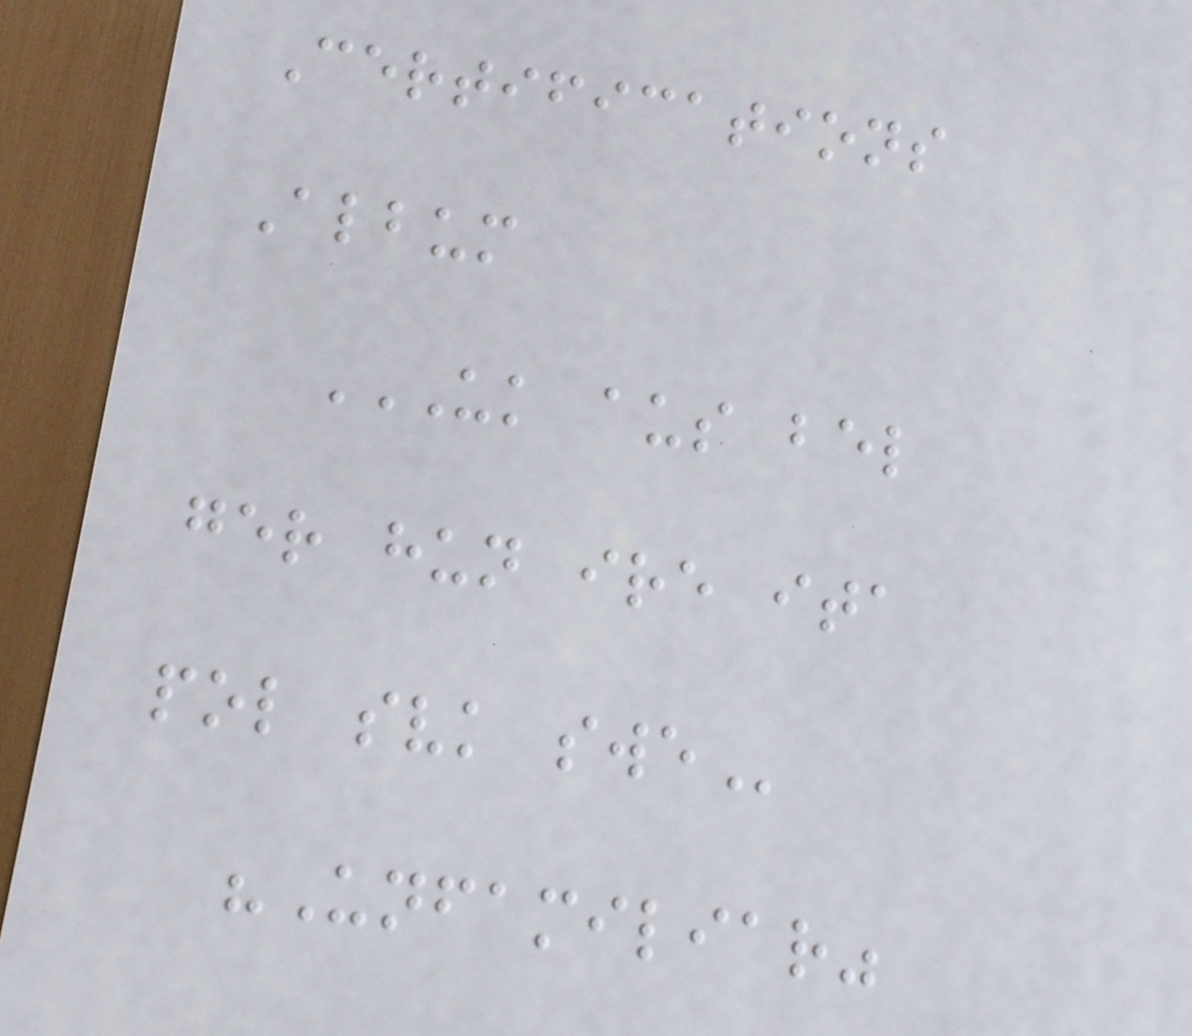Certifications
Album
UK AUS BEL
GER HUN IRE ITA
POL SVK SWE
"Unfamiliar"
